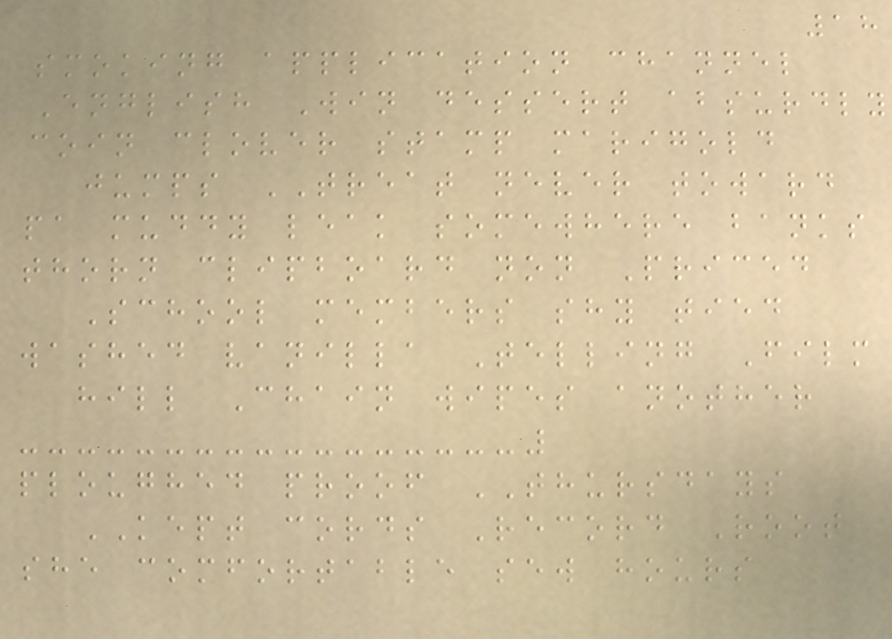18
smoking application channel
English Win dessert absurdly
coin clover stamp marigold
jumps TREAT never toward
pa muddy leak somewhere banks
thorn clipboard non Priced
School members shy tied
washed vanilla Telling Film
hill Chain wipes another
ploughed proof THURSDAYS
KEPT cords Record Root
she comfortable sew hours
